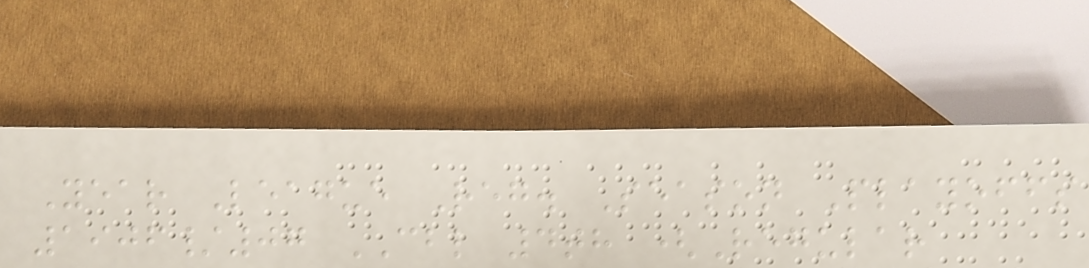Year League Reg. Season Playoffs
1906/07 CBL 4th (Regular
